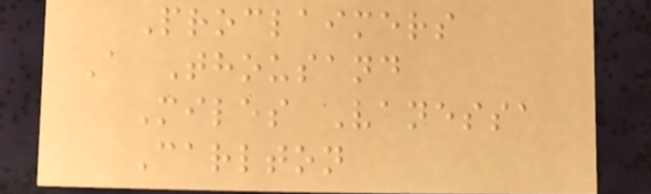Proclaimers
A Thousand
Miles Vanessa
Carlton
